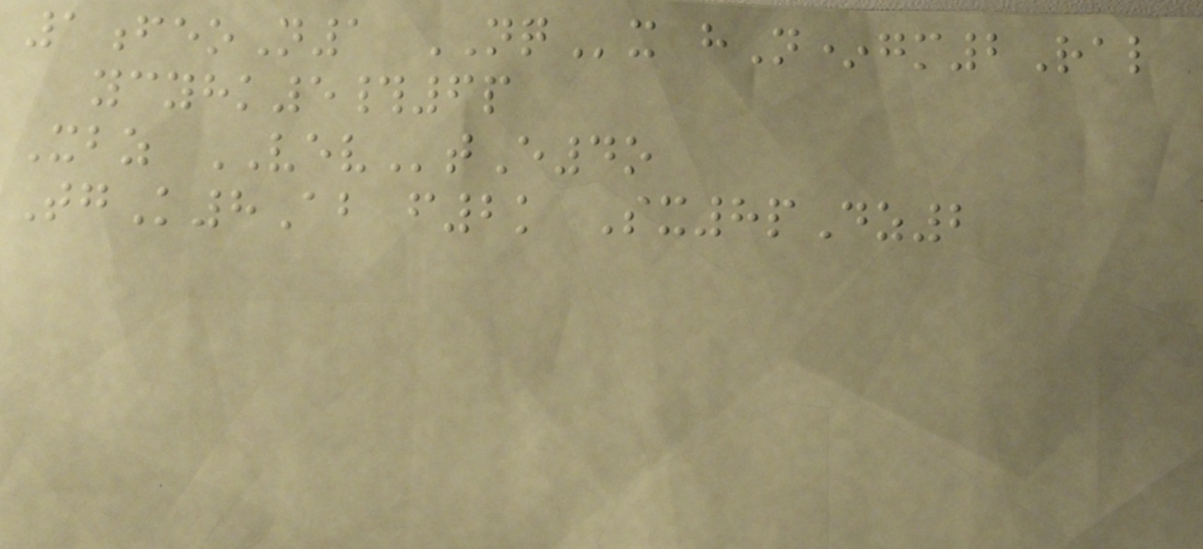1feoN1 NQx hN*gm2Ral
ycyhk5#6p
Xbz VEVtE4o
TgK8Ab f2k Sx8pDz2
